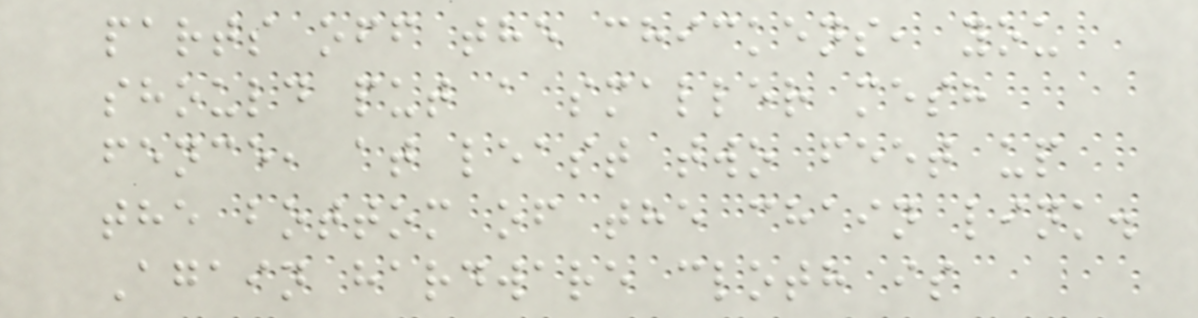parts off the chickens, you
should put a smaller mesh
fence, at least two feet up
the bottom of the chain link.
Again hardware cloth is
